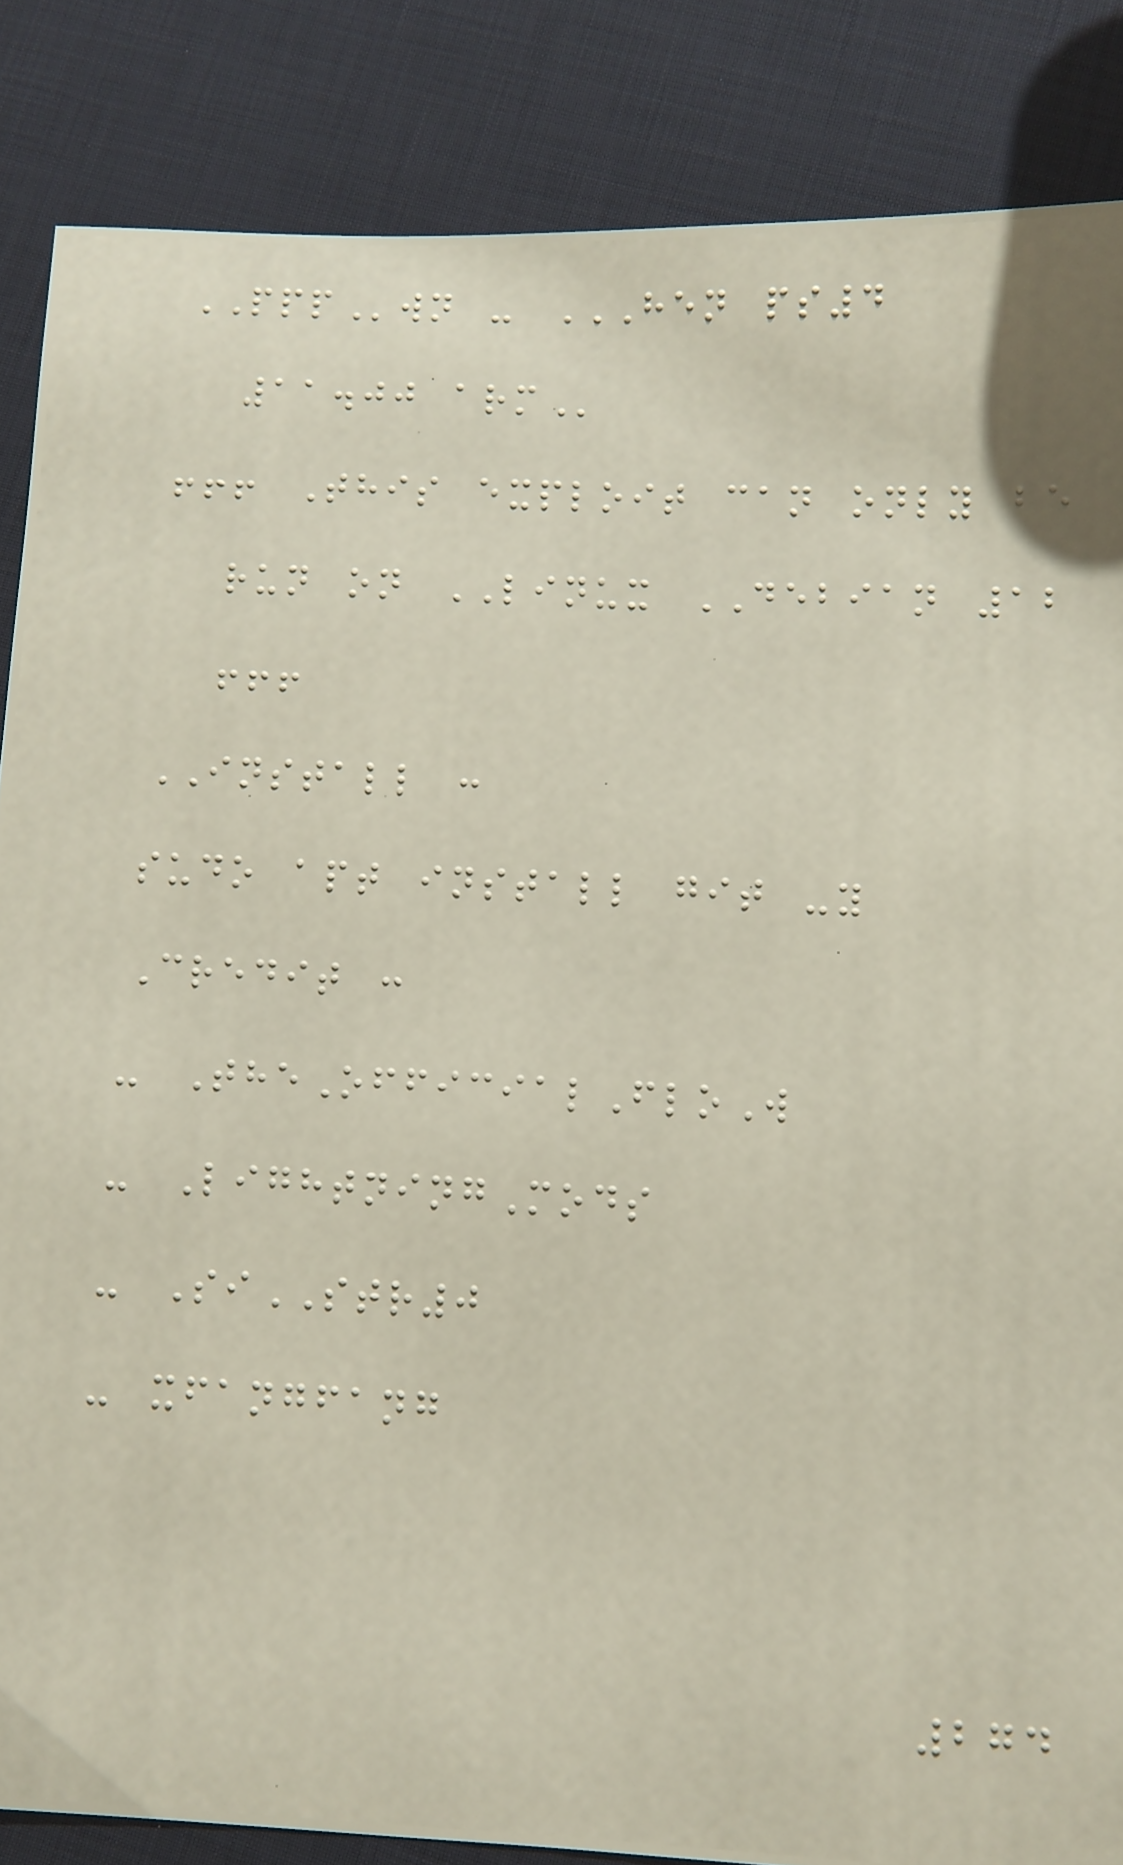PPPwn - HEN PS4
11.00 ARM
!!! This exploit can only be
run on LINUX DEBIAN 12
!!!
INSTALL :
sudo apt install git -y
Credit :
- TheOfficialFloW
- LightningMods
- SiSTR0
- xfangfang
274
